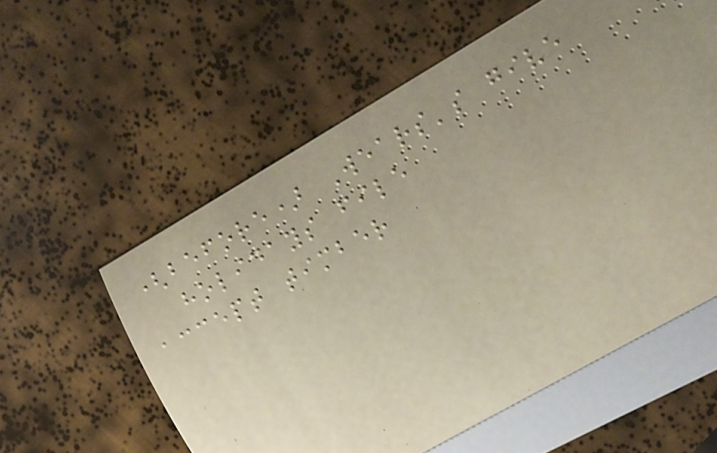(before) Wears's give
holidays file
accept timber
